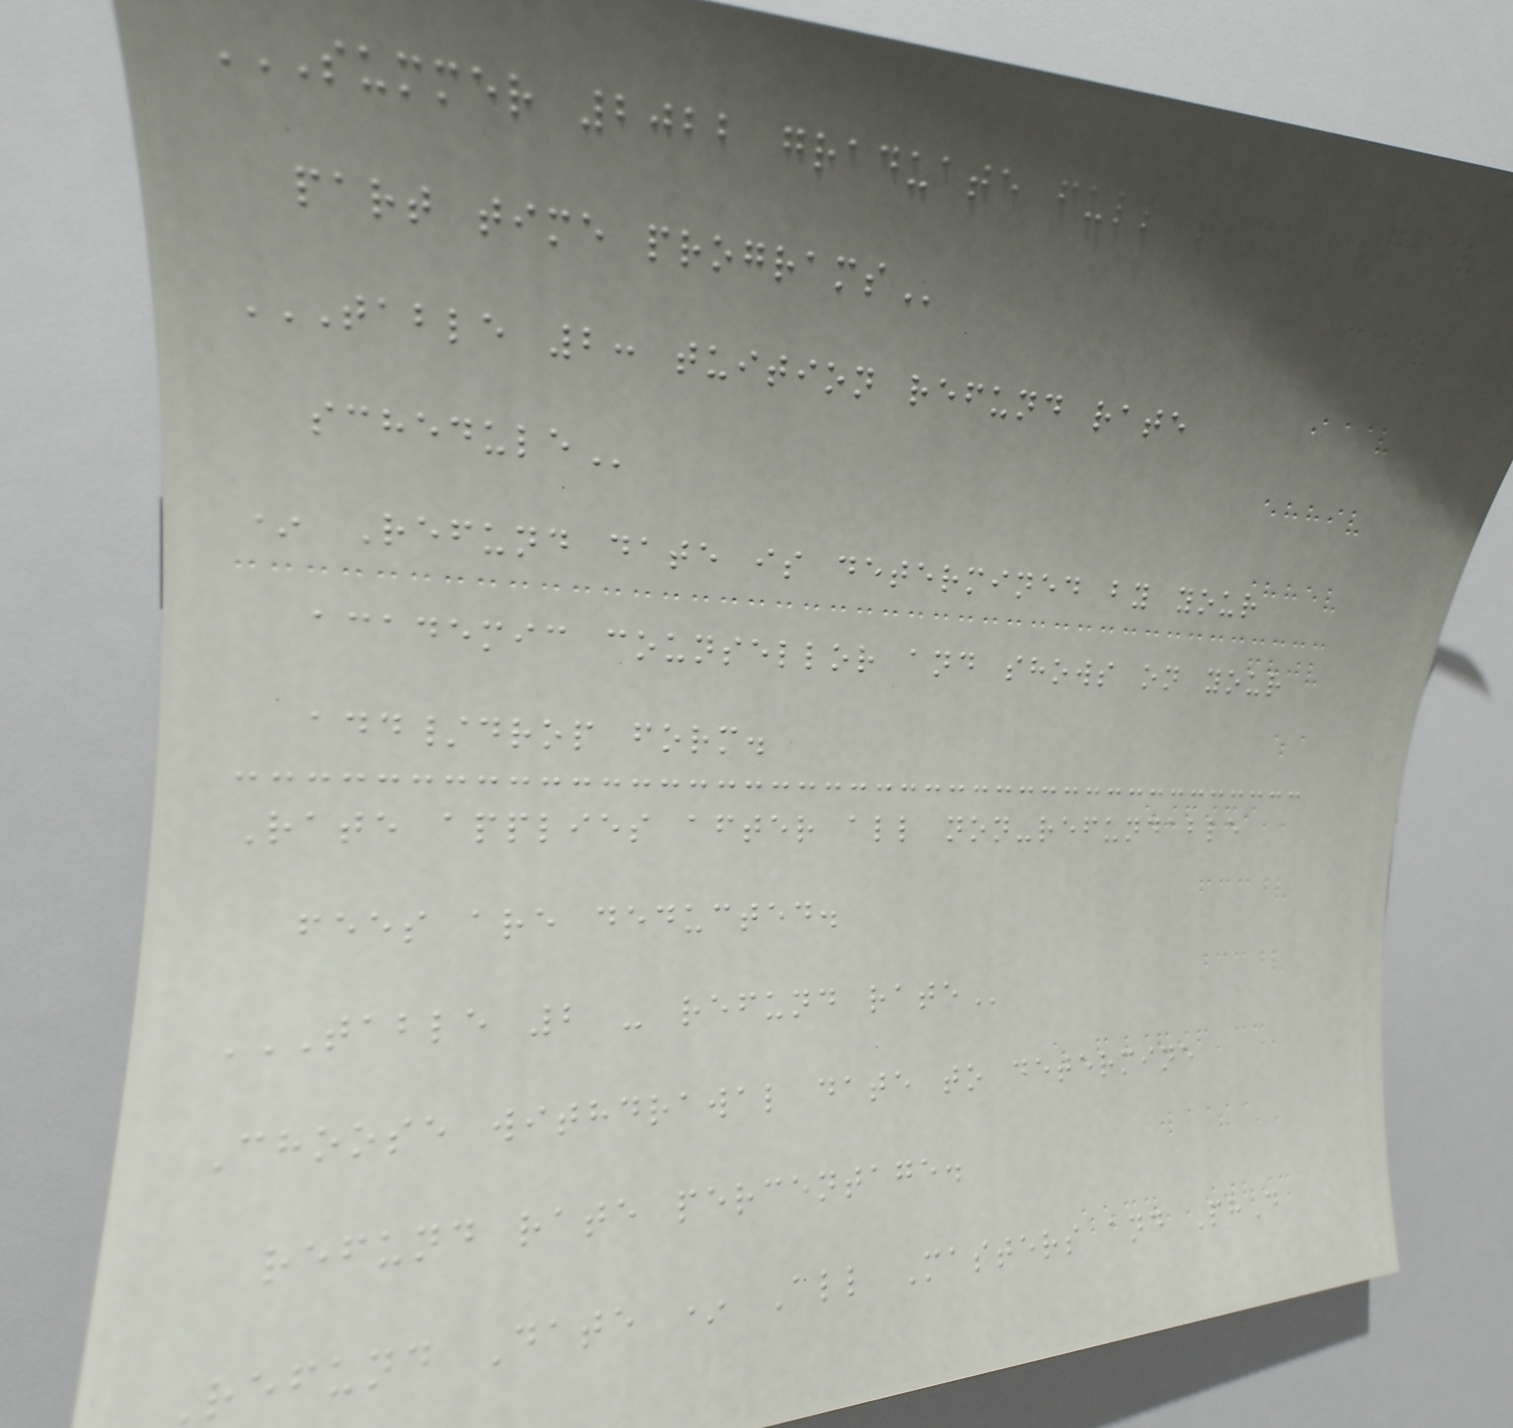SUMMER 2022 GRADUATE FULL TIME &
PART TIME PROGRAMS
TABLE 2: TUITION REFUND RATE
SCHEDULE
* Refund date is determined by your
academic counsellor and shows on your
add/drop form.
Rate applies after all non-refundable
fees are deducted.
TABLE 2 - REFUND RATE
Choose withdrawal date to determine
refund rate percentage.
Refund Date * All Masters and PhD
